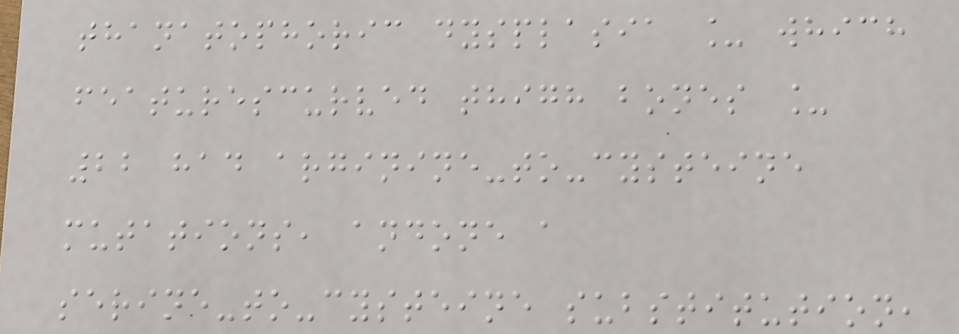thanatophoric dysplasia _ which
featurescurved thigh bones _
22 had arginine-to-cysteine
mutations, andone a
serine-to-cysteine substitution,
